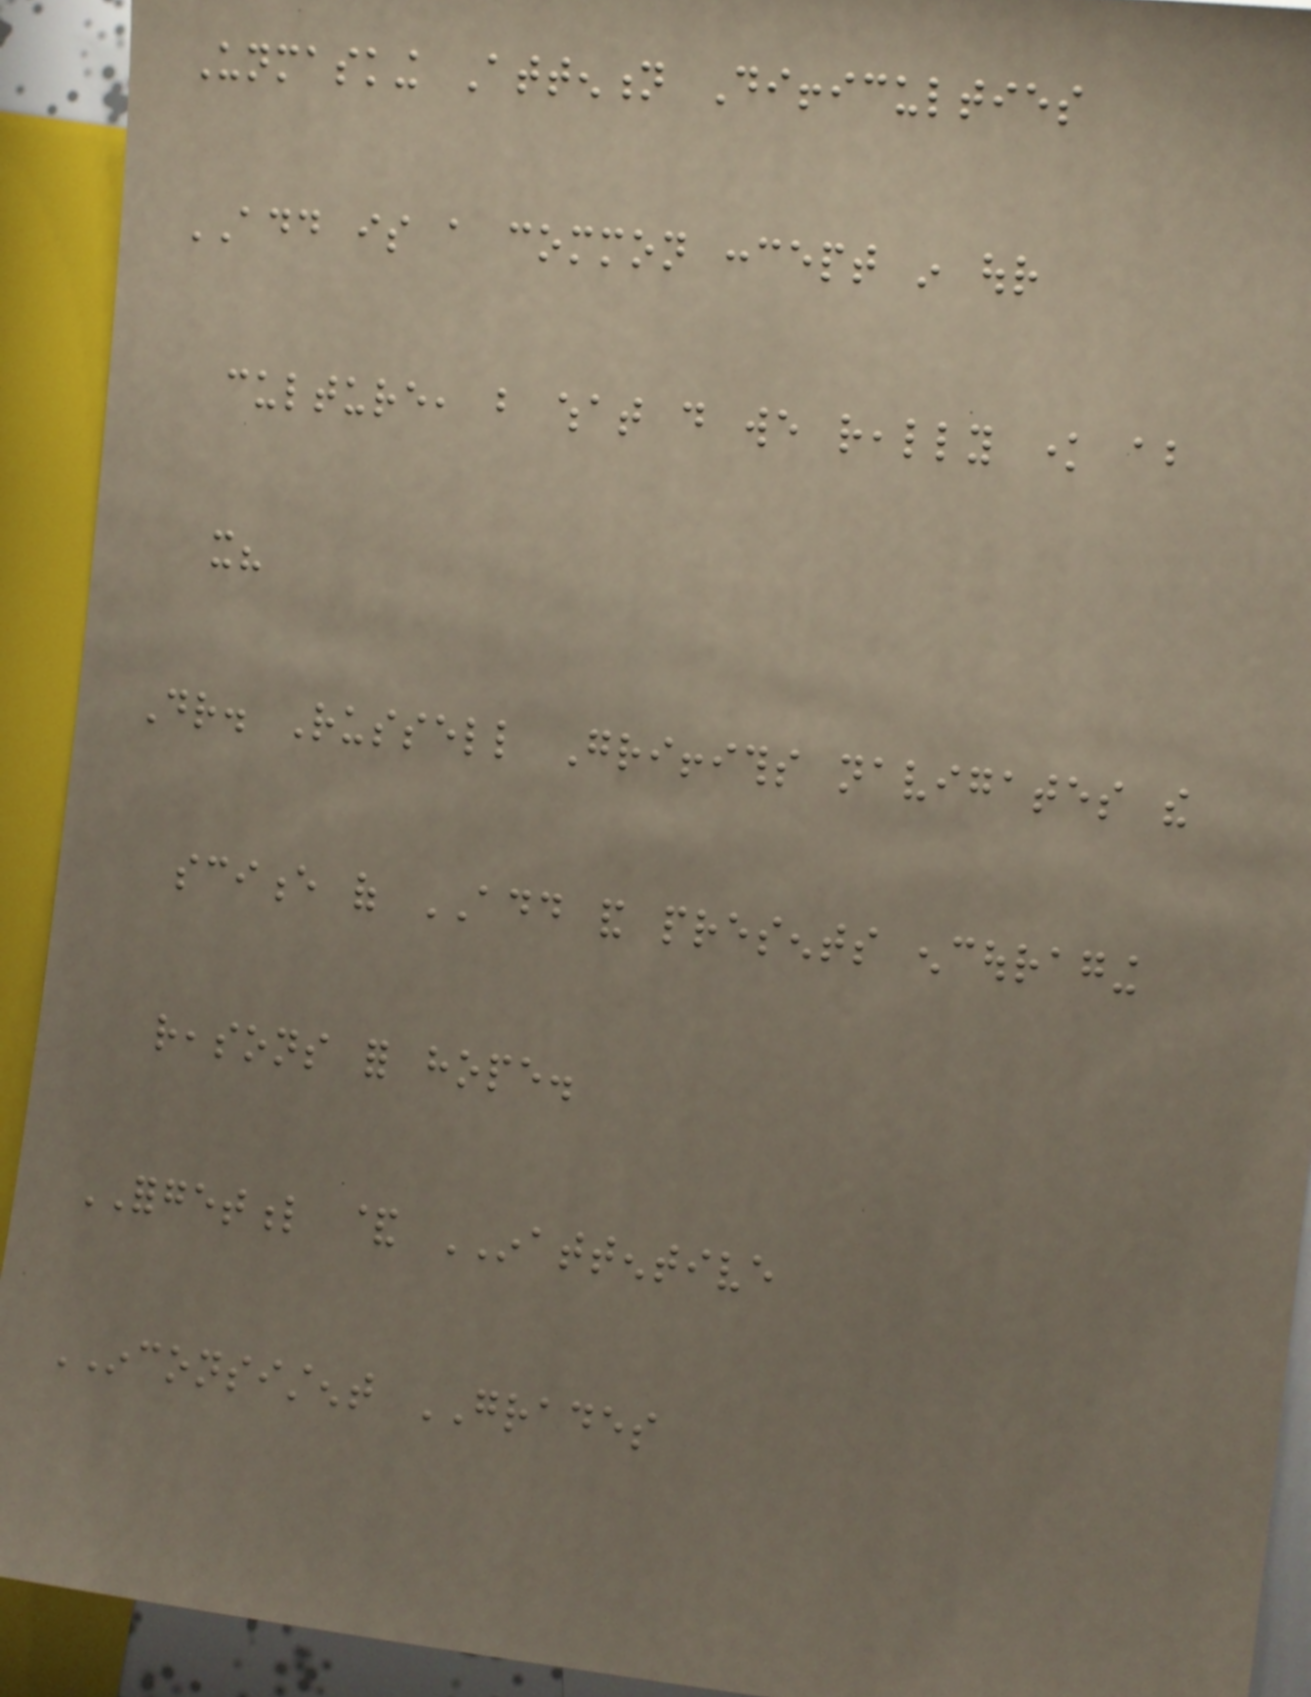Unmasking Attention Difficulties
ADD is a common concept in our
culture, but what do we really know about
it?
Dr. Russell Griffiths navigates the
science of ADD and presents encouraging
reasons for hope.
FORGETFUL & INATTENTIVE
INCONSISTENT GRADES
